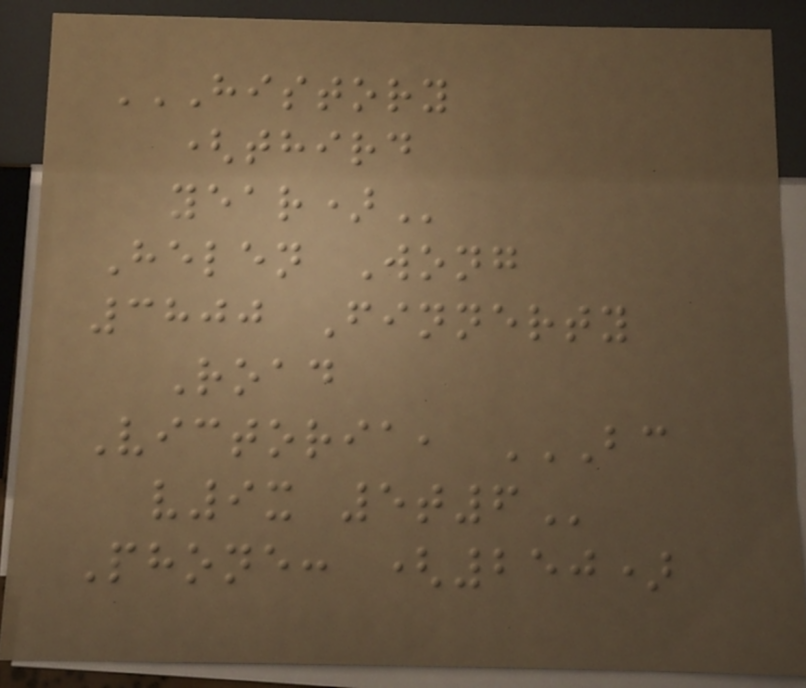HISTORY
(THIRD
YEAR)
Helen Wong
3800 Finnerty
Road
Victoria, BC
V9X 5T6
Phone: (250)
